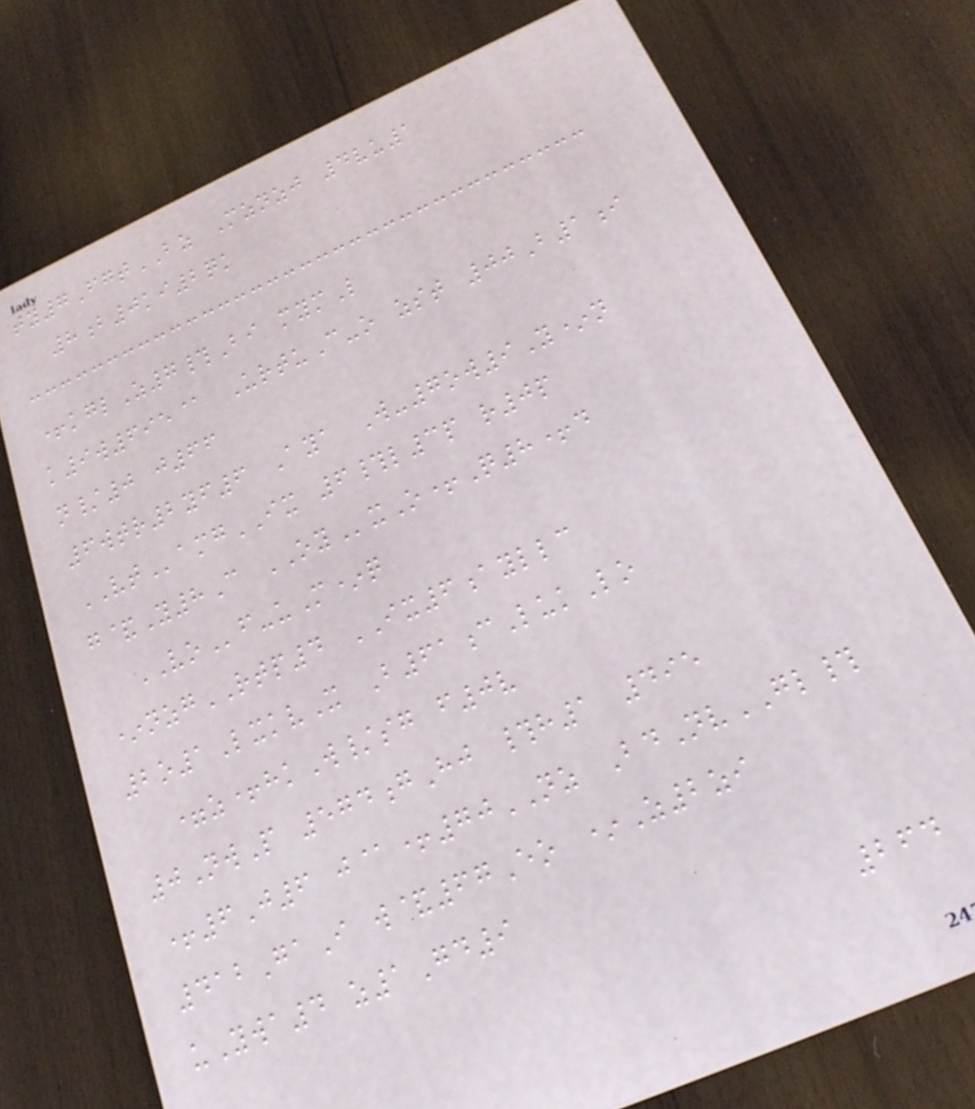ty7FgtBZ Mznzj 4vu1
8b0ki2qk
+kglZ7#Bi mymL
k9w695@ UrtuC-o zst 00B1i
n/0 j66
6wtr2yf6 Aya W-7ow9Y*n
VTamgIX 6#l3p r0p
g&Y8C OYxO+Q8+d
VOf-uM*q
*nzgRTP4 IX6ayllc
2o1LxkvX B61cLukLo
=z+hkW/sg f0v
0NwP 574gHj #h1 495
+6J6 j@+70NZ BdNvGL#
412GaI w&67Eo *Z2zi
uYwa4 z1Gd9
264
